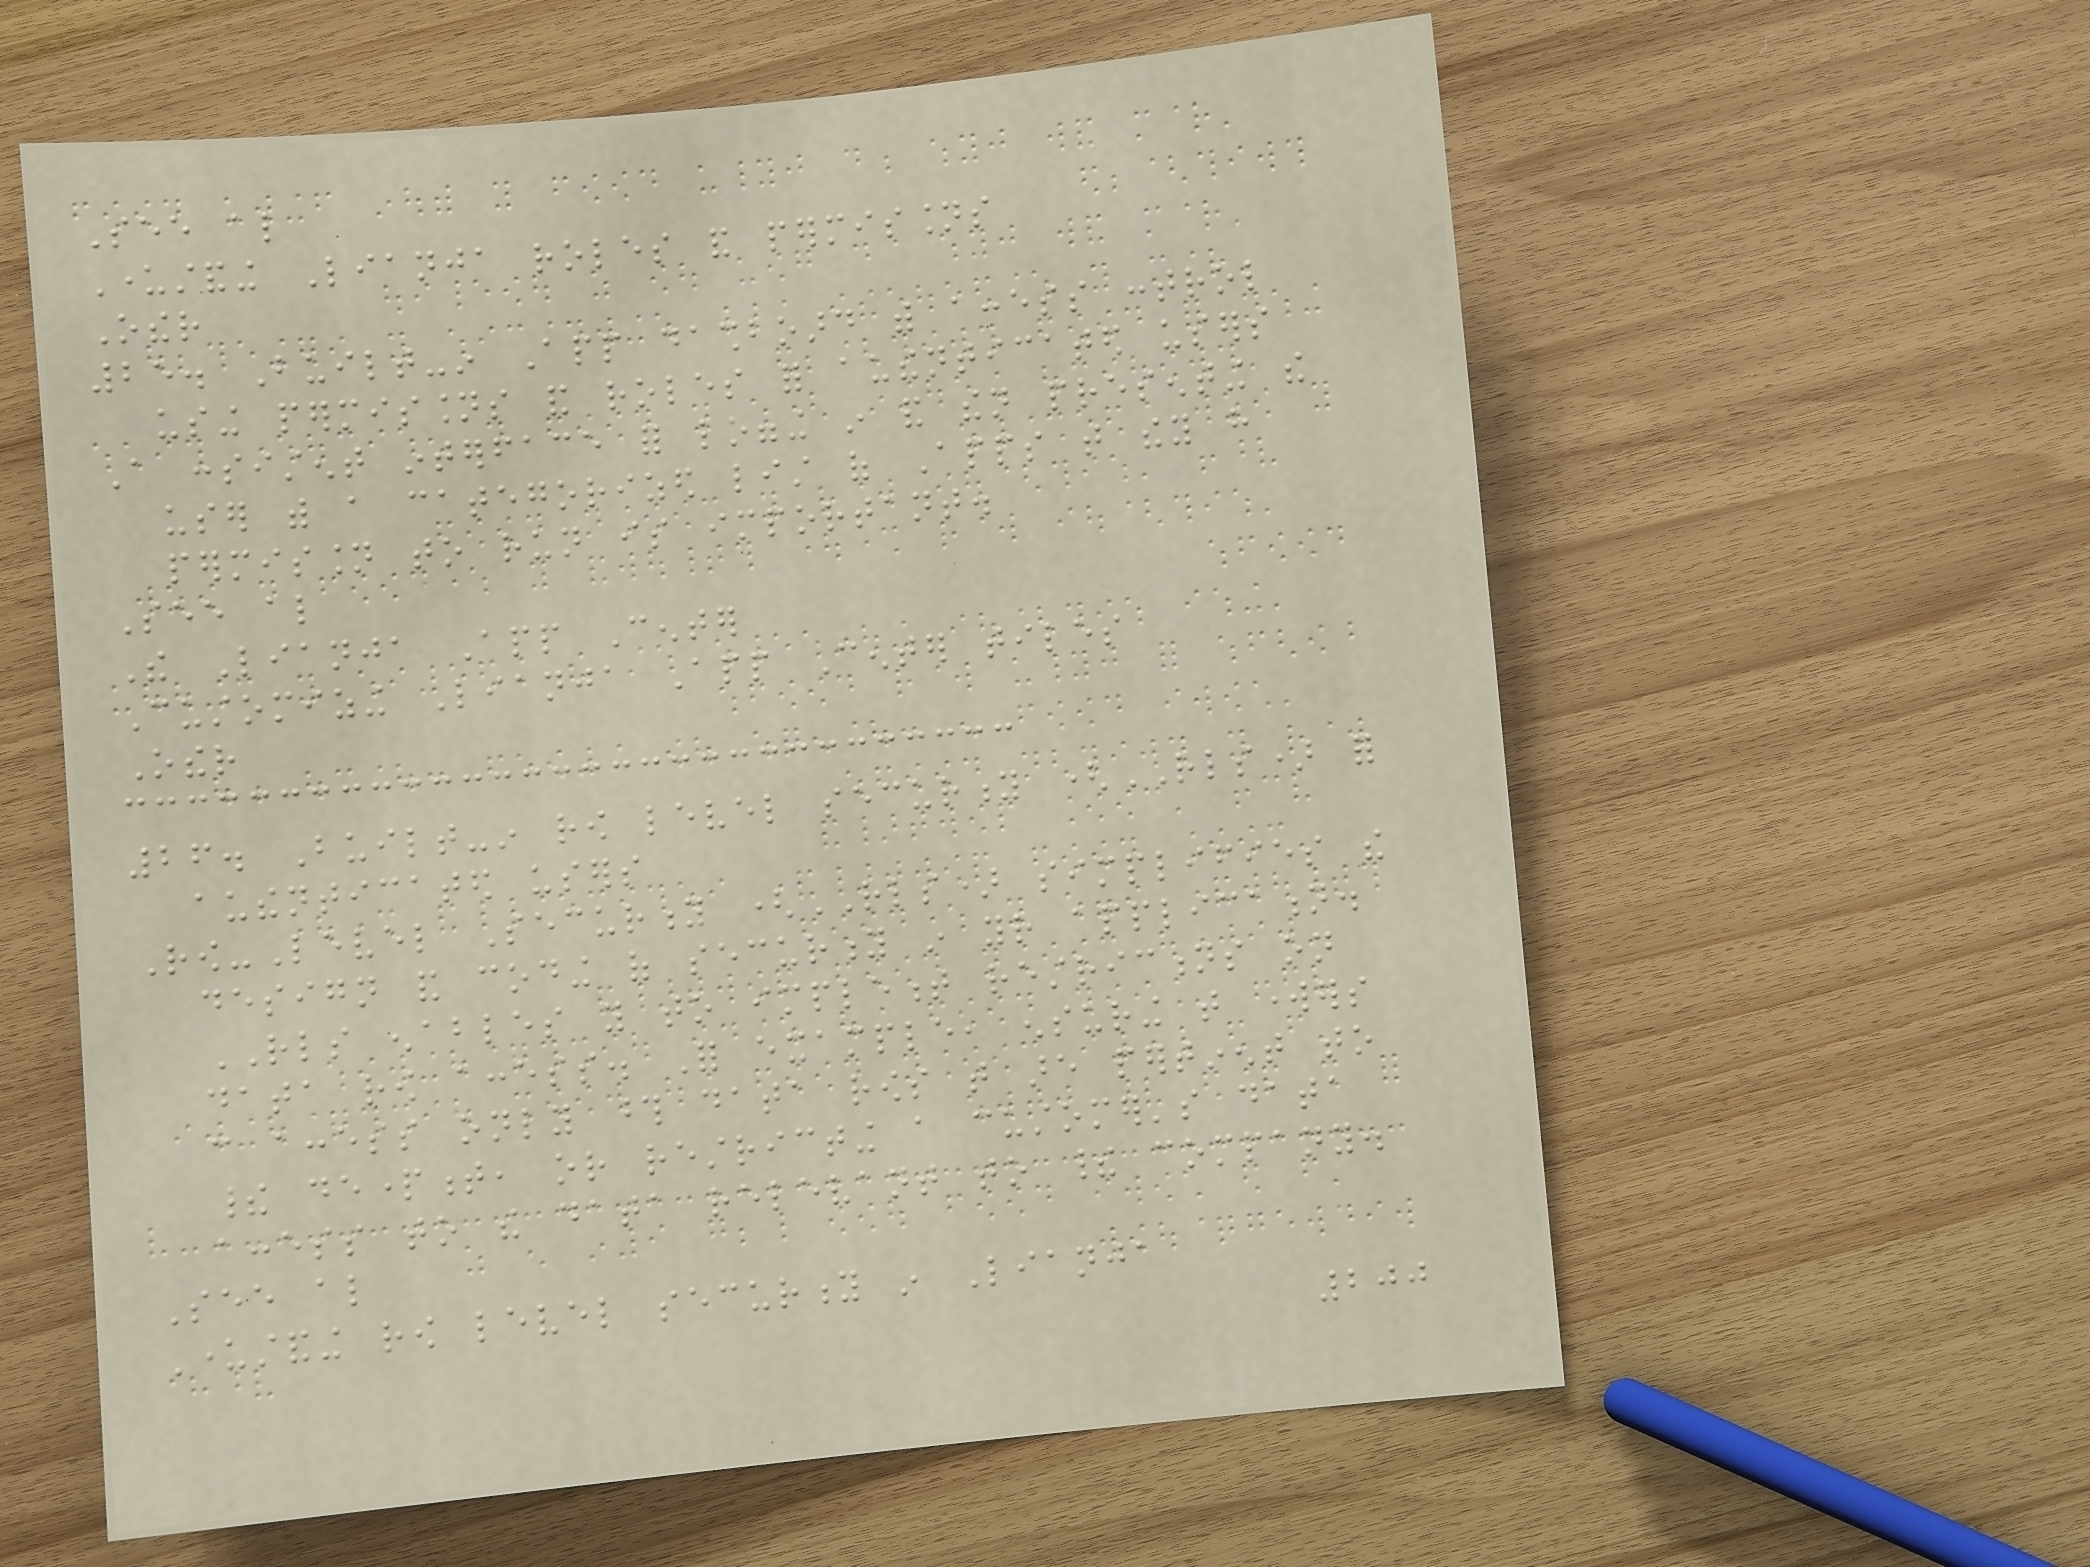See also
Understanding Lianja roles and permissions
Other
25. Built-in App dashboard with access control
using permissions and roles for authenticated users
A consistent interface for logging in and then presenting the
user with a categorized list of Apps that they have
permission to run is important.
See also
The Lianja App Center
Customizing Lianja App Center tiles
Other
26. Built-in row level security (RLS) for
authenticated users
Row-Level Security (RLS) simplifies the
design and coding of security in your application.
RLS enables you to implement restrictions on
data row access. For example, ensuring that workers
can access only those data rows that are pertinent to
their department, or restricting a customer's data
access to the data relevant to their company.
See also
Understanding row level security in Lianja
200
